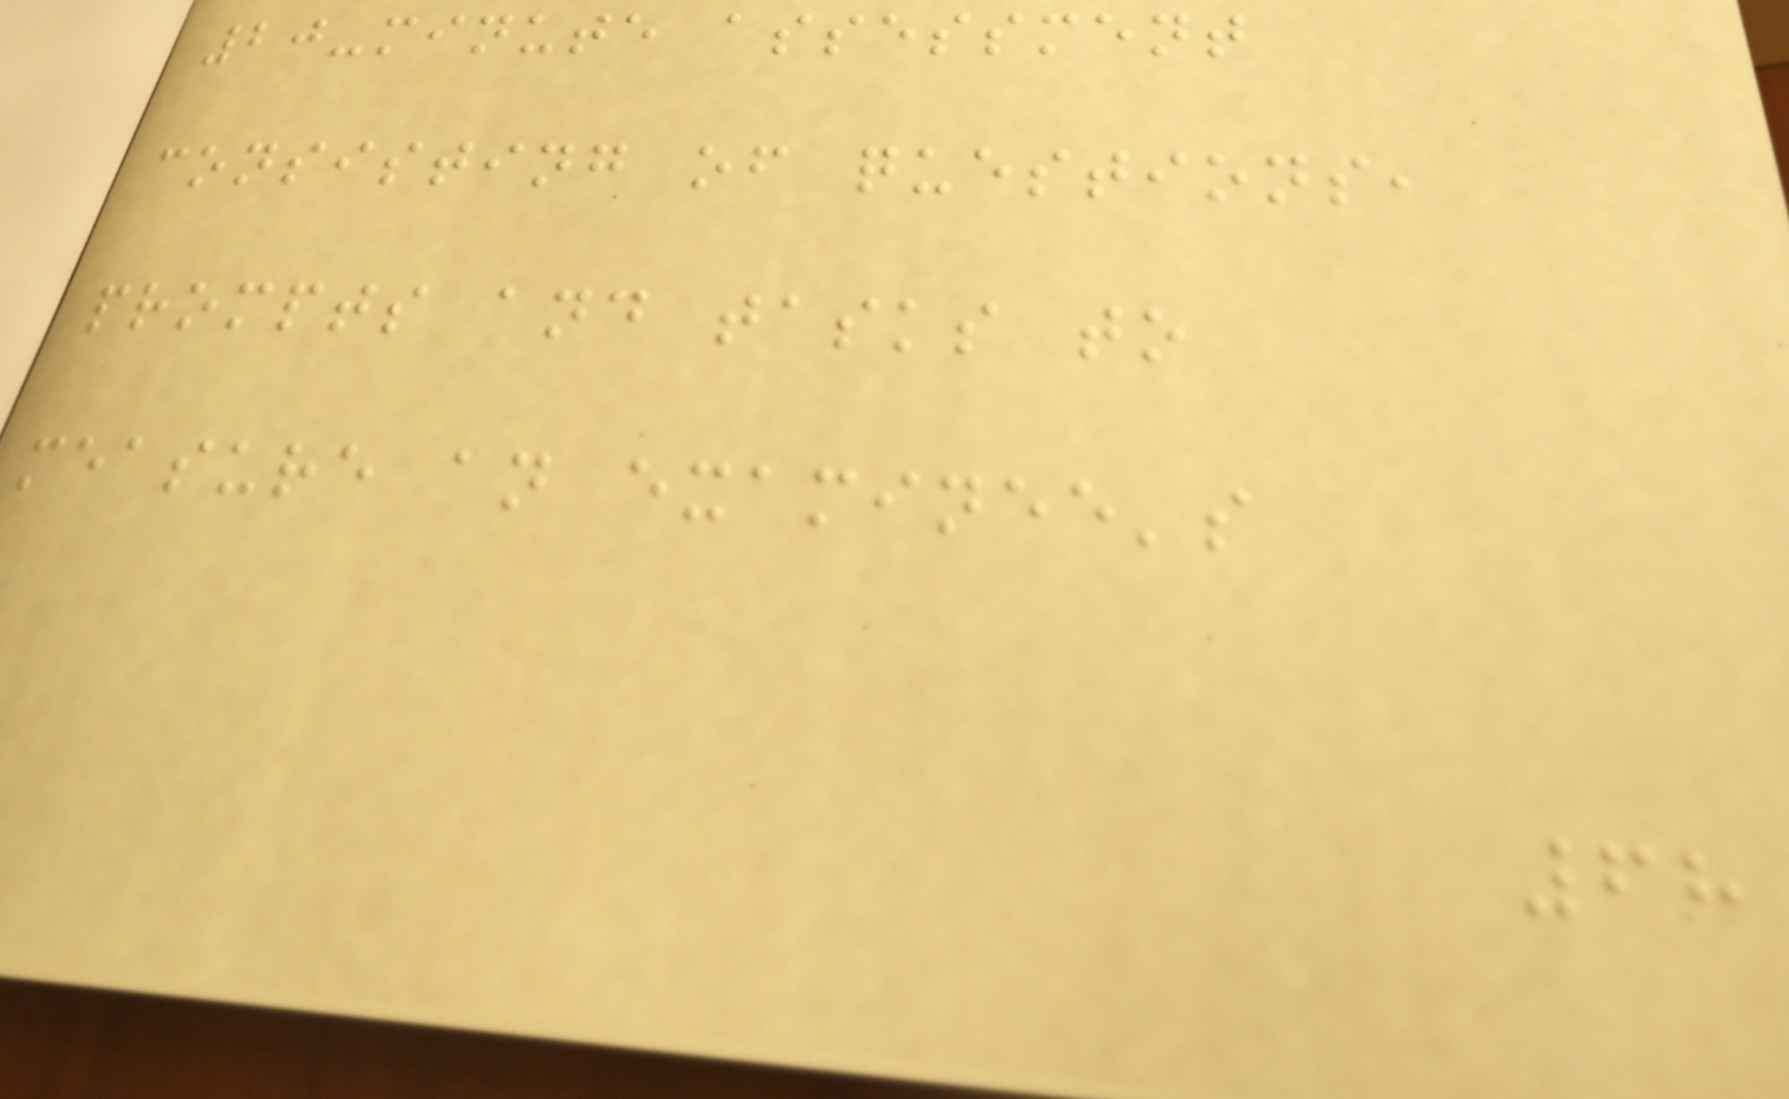20-minute assessment
consisting of questions,
prompts and tasks to
measure an examinee's
68
